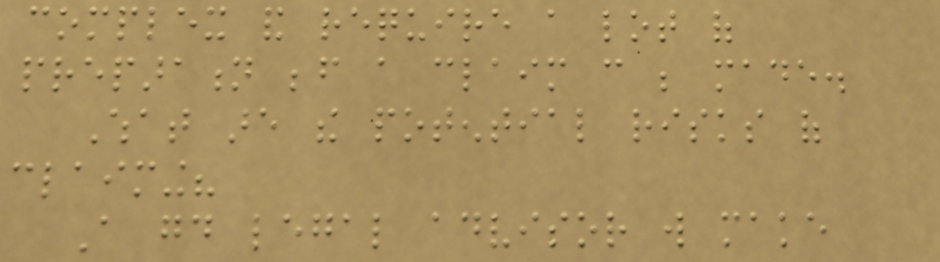complex and require a lot of
preparation before a claim can be made.
What are the potential risks of
claiming?
A good legal advisor will make
